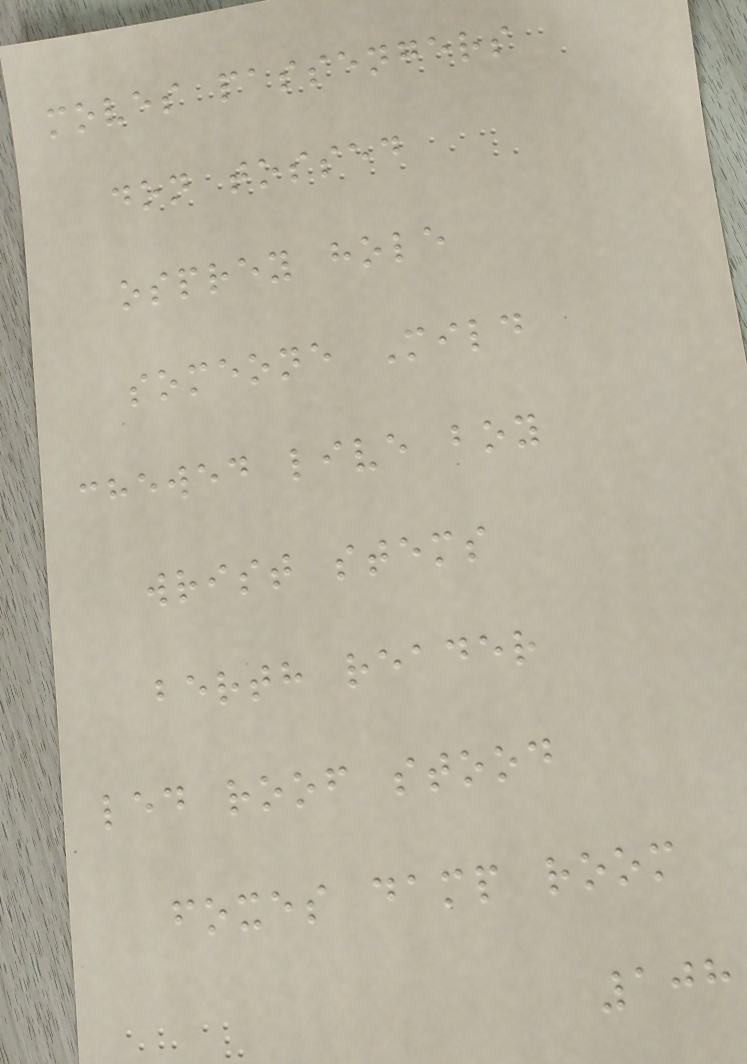moves passengers
don tossed
osprey hole
someone Mild
chewed live boy
wrist stems
berth reader
led roof stood
foxes damp room
108
